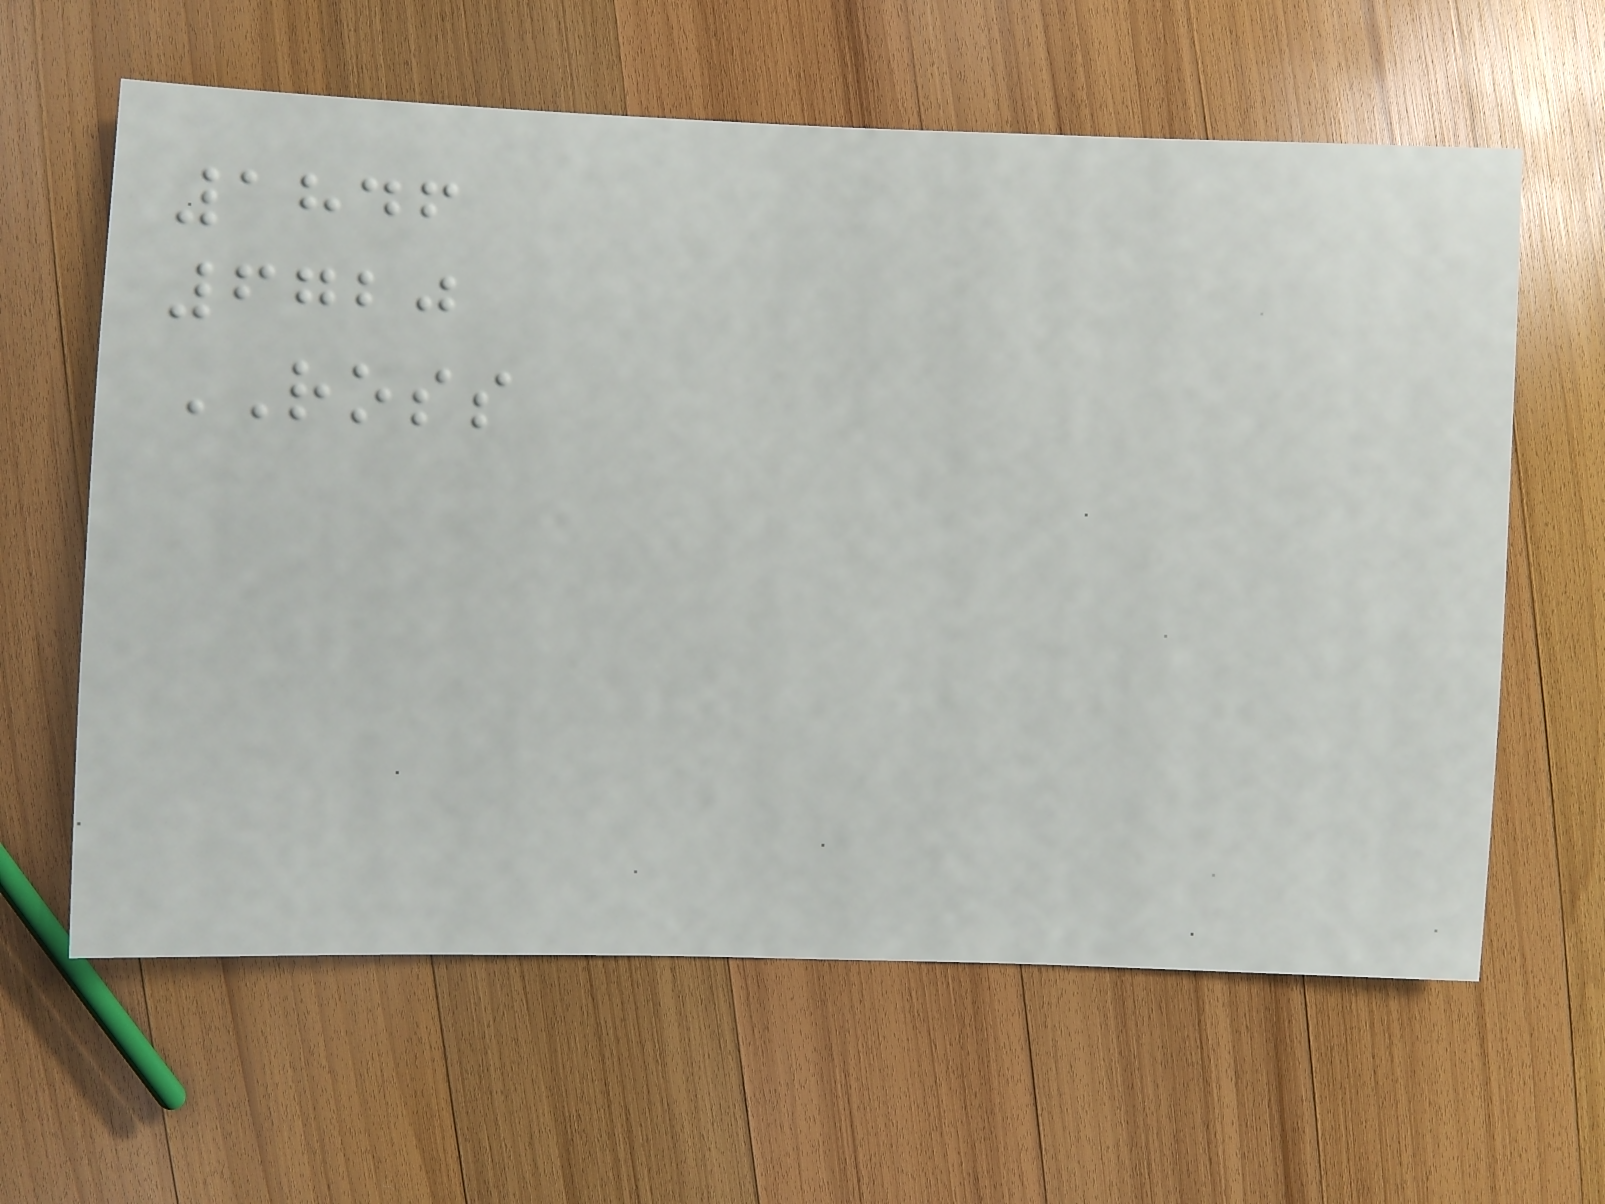1846
6720
ROSS
